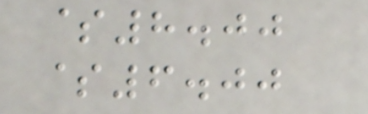$8.00
$6.00
